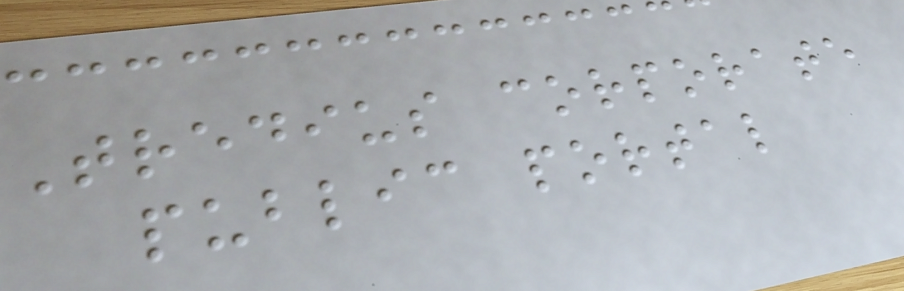Tredius corporate
public portal
